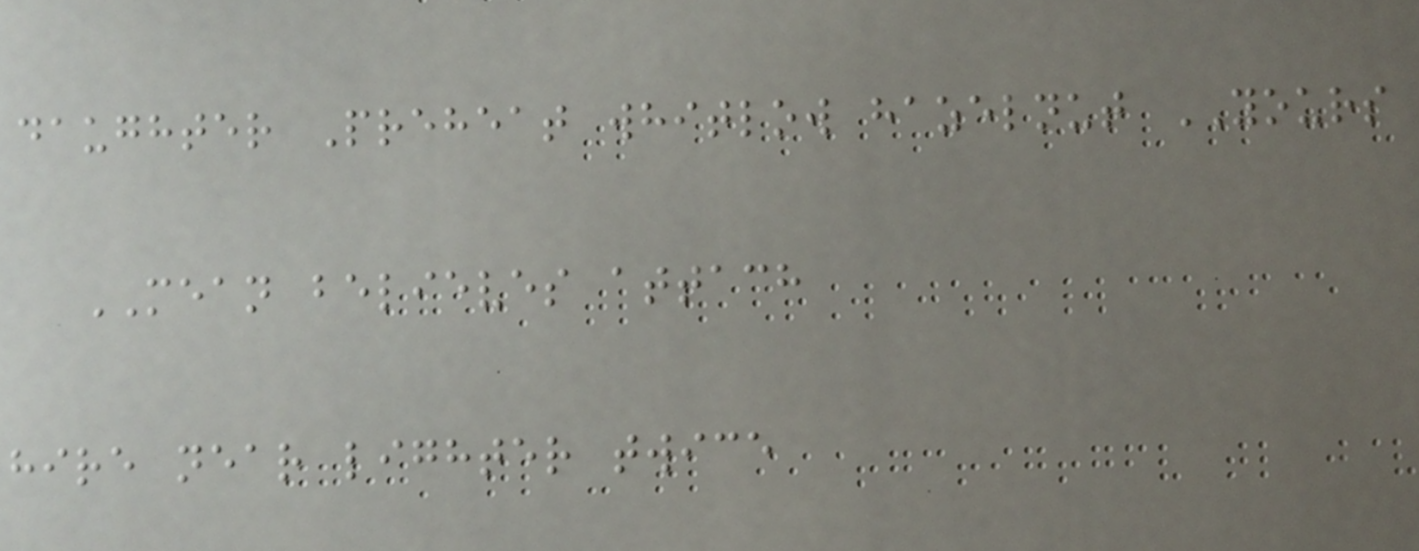daughter Preheat whitlow hazelnut YOURS
MEAN believes attach
hire near lighter twice
